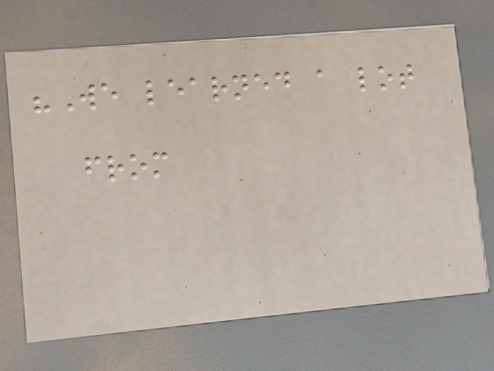"We learned a lot
from
